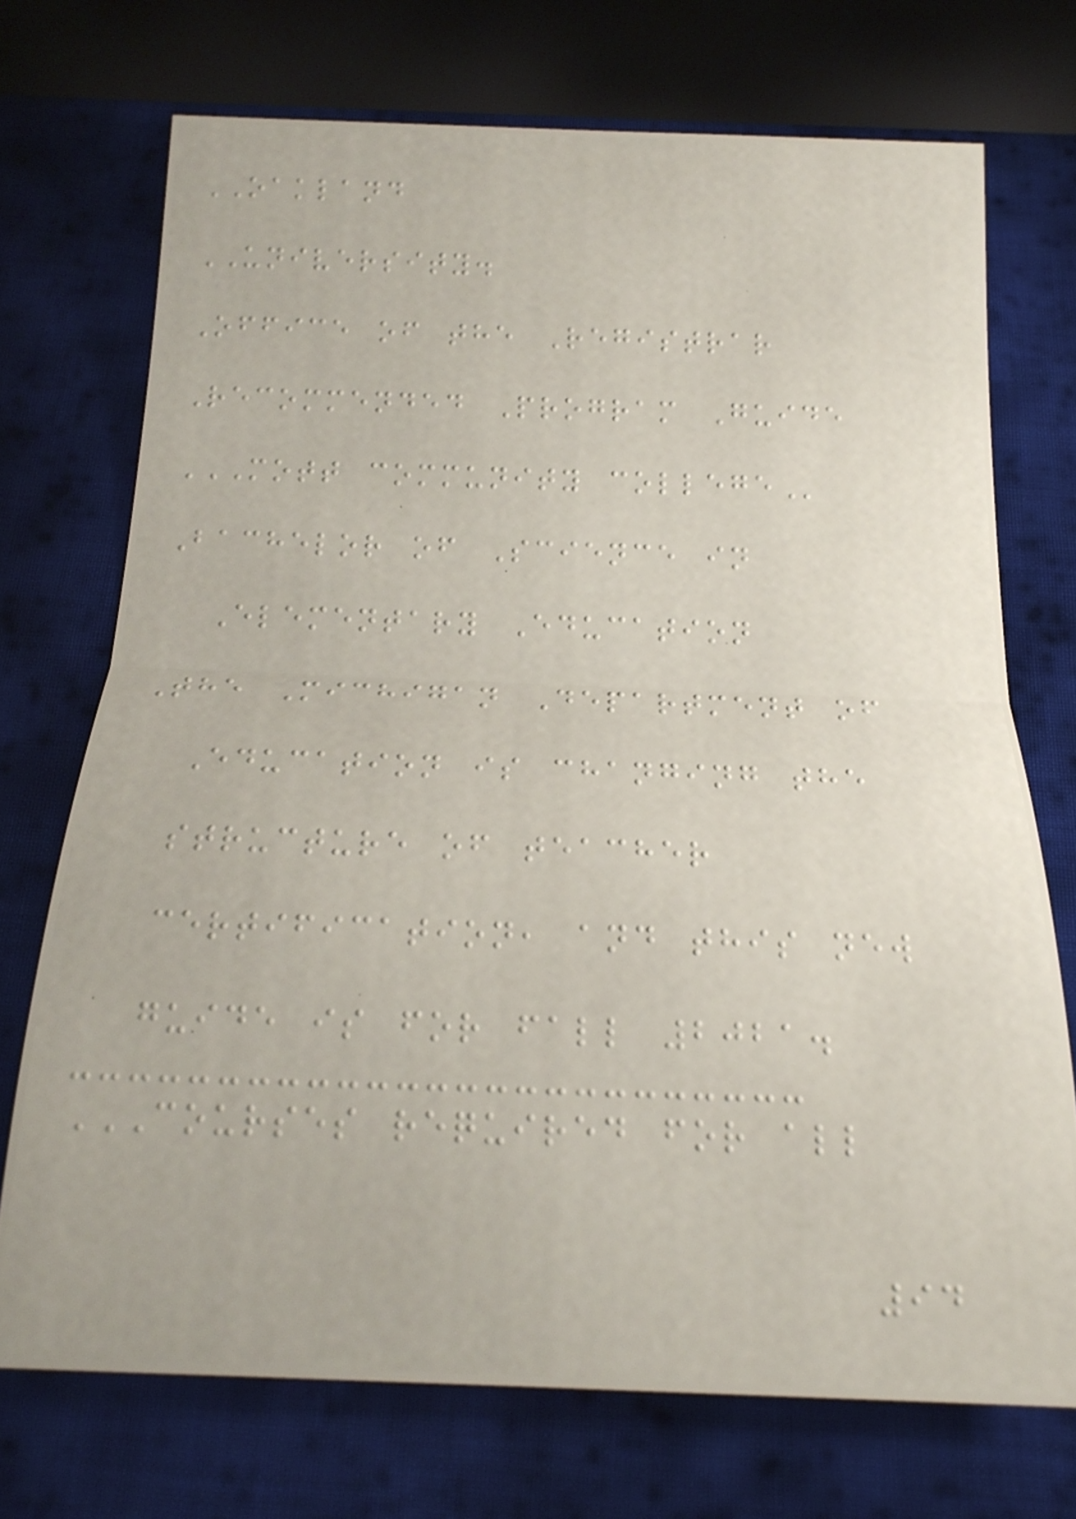OAKLAND
UNIVERSITY.
Office of the Registrar
Recommended Program Guide
MOTT COMMUNITY COLLEGE
Bachelor of Science in
Elementary Education
The Michigan Department of
Education is changing the
structure of teacher
certification, and this new
guide is for fall 2021.
COURSES REQUIRED FOR ALL
94
